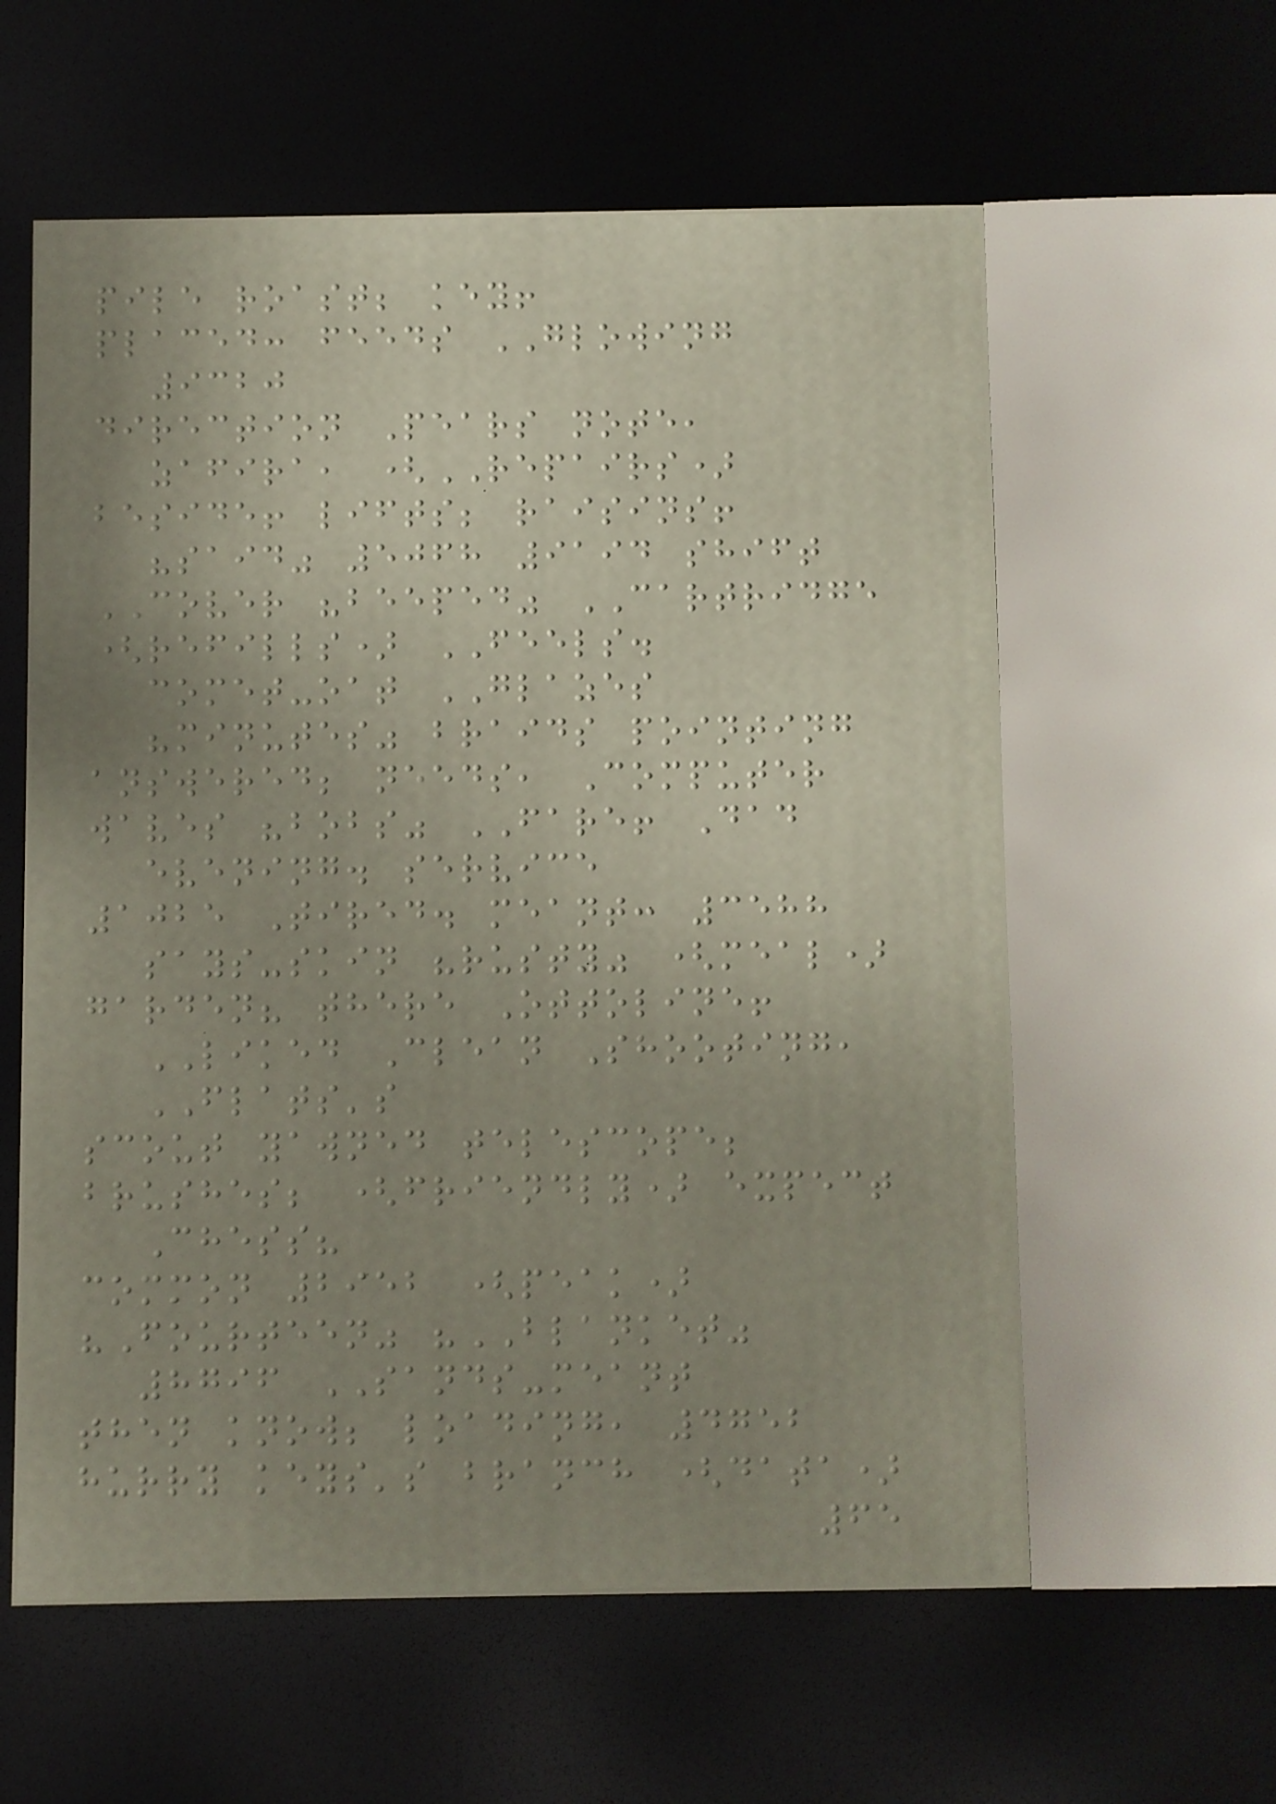pile roast; key!
placed: feeds GLOWING
9320
direction Pears note,
zafira, (REPAIRS)
beside! lifts; raisins!
"said" 5068 9194 shift
COVER "beeped" CARTRIDGE
(refills) FEELS.
comet-oat GLAZES
"minutes" braids pointing
answered; needs, Computer
waves "bobs" FARE! Dad
evening. service
1025 Tired. meant: 3588
says-skin "rusty" (meal)
garden? there Ottoline!
LIKED Clean Shooting,
FLATS's
scout yawned telescope;
brushes; (friendly) expect
Chess?
common 2952 (peak)
"Fourteen" "BLANKET"
8796 SANDS-meant
then know; loading, 4752
hurry keys's branch (data)
65
